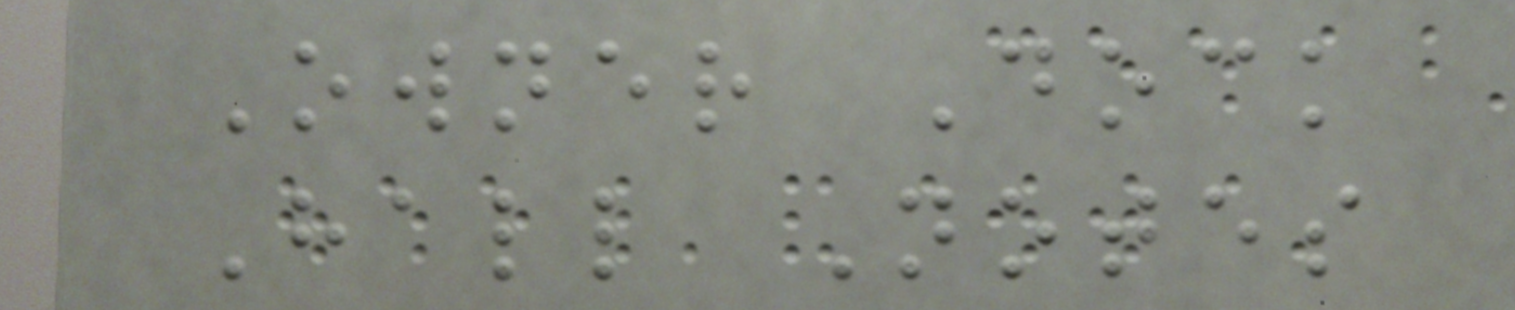Owner Dock
Hall Notes
